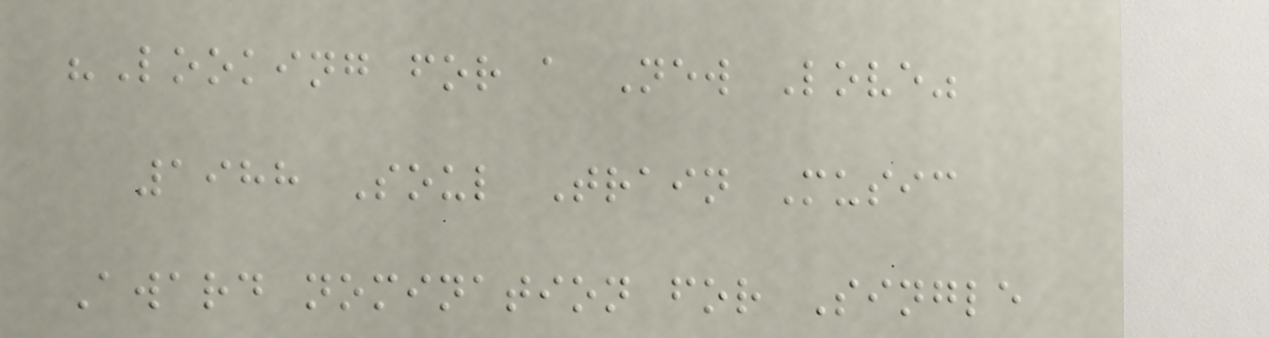"Looking for a New Love"
1988 Soul Train Music
Award nomination for Single
